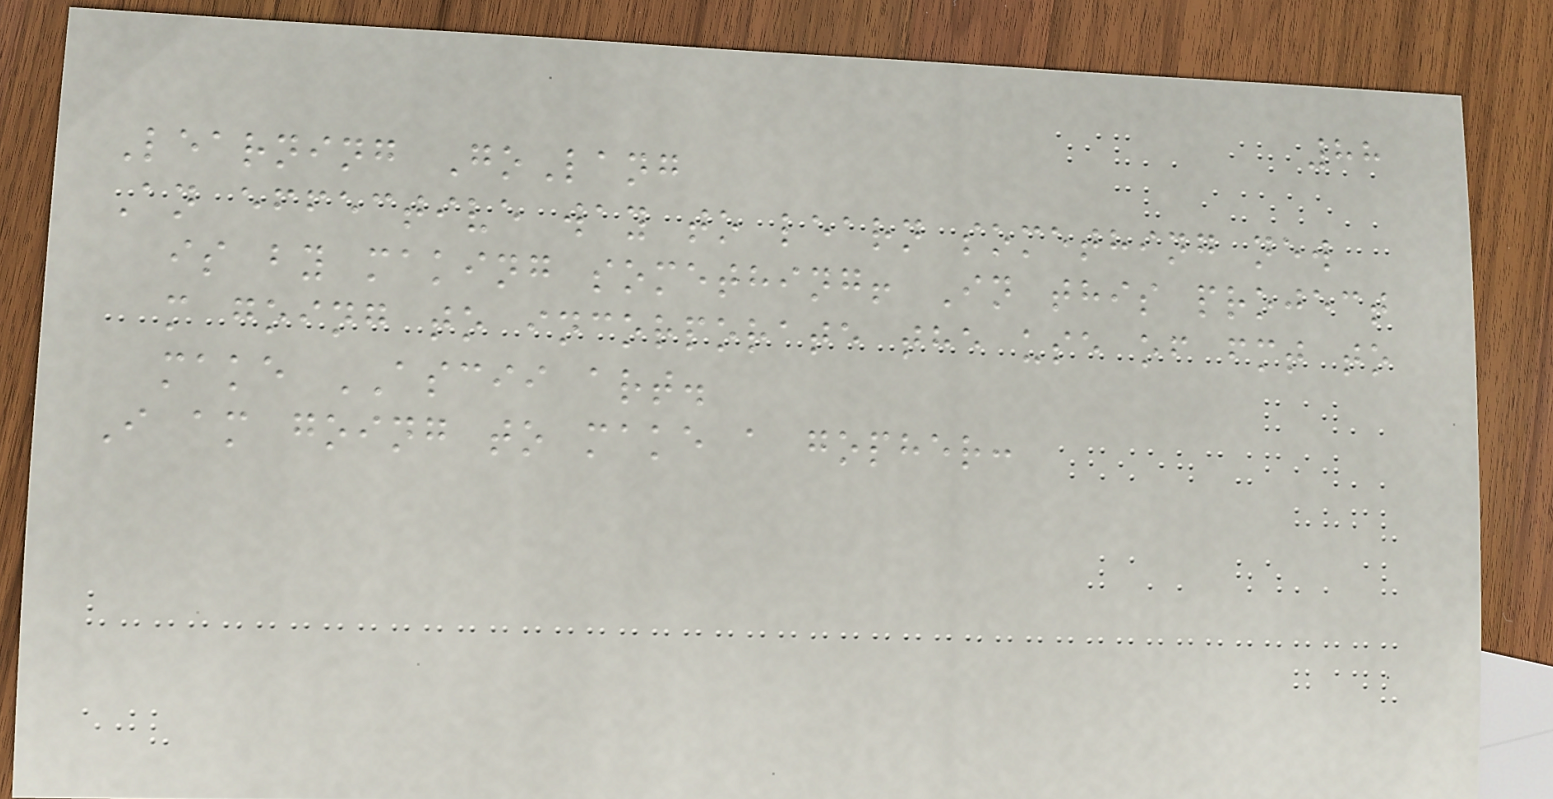88
Learning GoLang
An effective way to learn something new
is by making something! In this project
m going to incorporate the use of fmt to
make ASCII art.
I am going to make a gopher:
